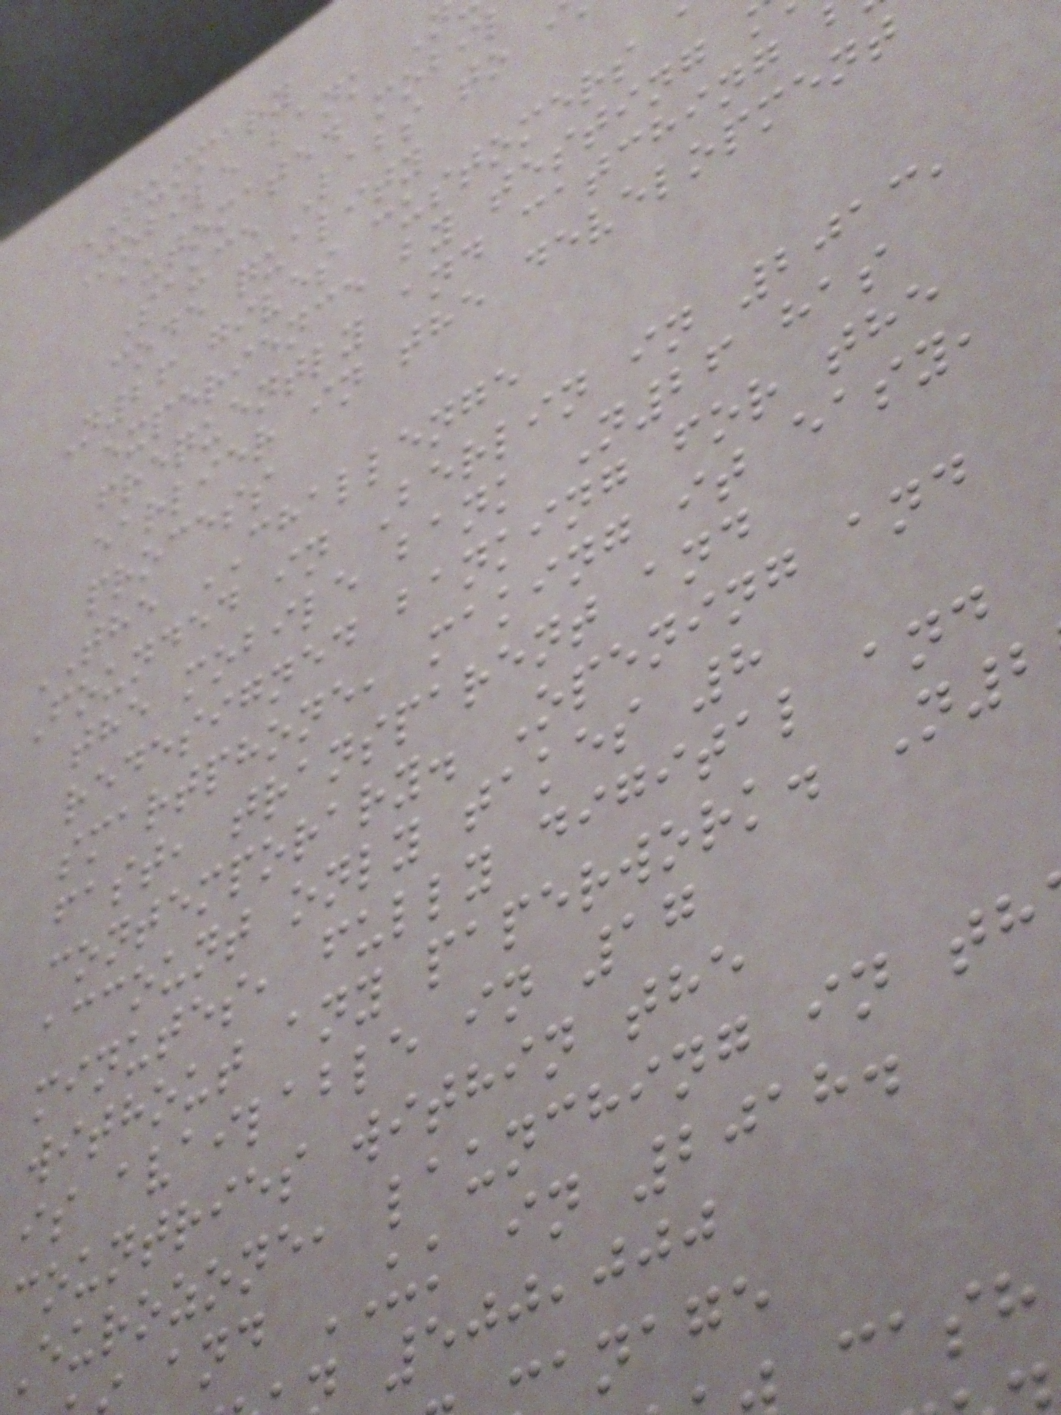SUMMARY
Mobile bank
automated mobi
Sauce Labs to
code quality
N26 gives customers
experience by testing
frequently and catching
earlier in the development
process
THE CHALLENGE
Founded in Berlin in 2013,
the mobile bank N26 has
redesigned banking for the
smartphone, making it easy,
fast, transparent and
contemporary. Opening and
account only takes 8
minutes, fully digital and
without any paperwork. N2
is available in 17
countries within the
Eurozone, launching in th
and UK in 2018.
500,000
anage
